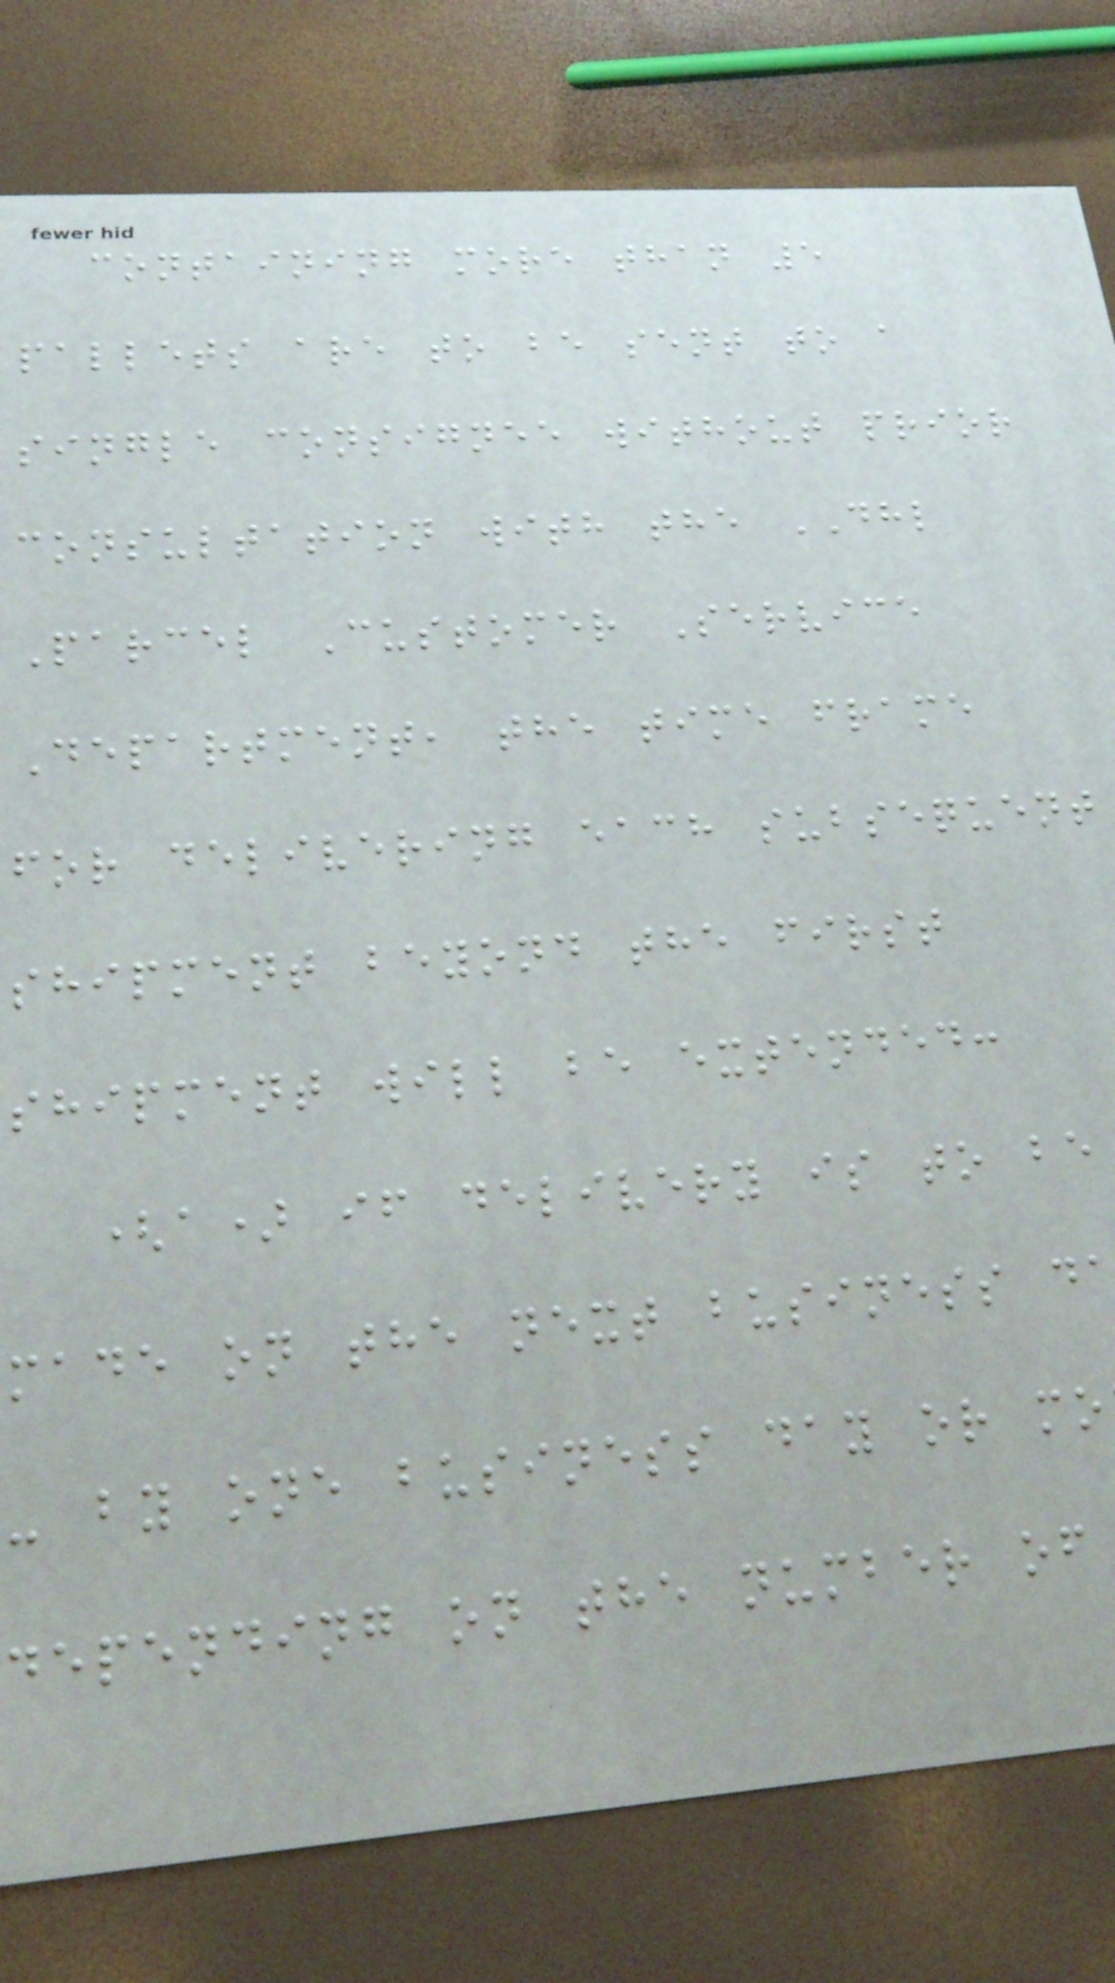containing more than 5
pallets are to be sent to a
single consignee without prior
consultation with the DHL
Parcel Customer Service
Department, the time frame
for delivering each subsequent
shipment beyond the first
shipment will be extended:
(a) if delivery is to be
made on the next business d
- by one business day or mo
depending on the number of
